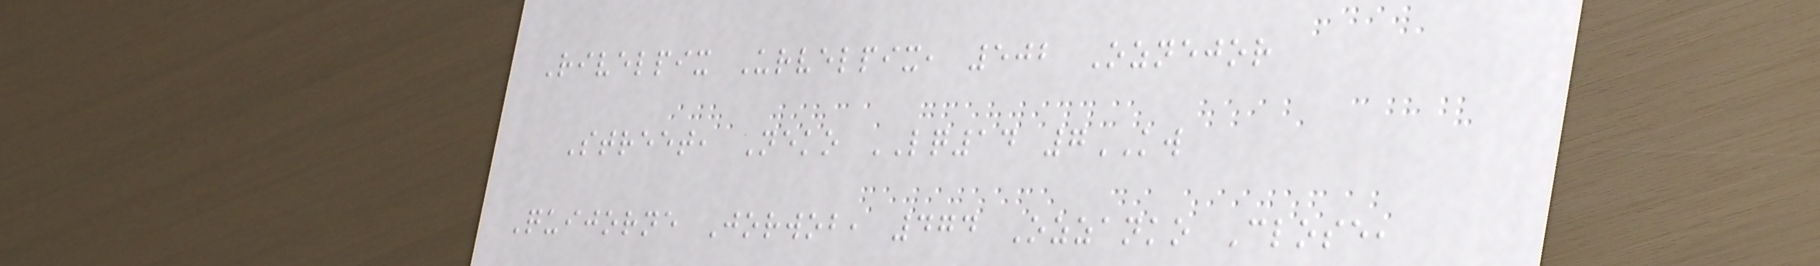Rivelpix Urvelpix, 502 Oznejor
Street, Neko LQ14 7KW
Quijorne Jorwob, 474 Ozzanko Close,
